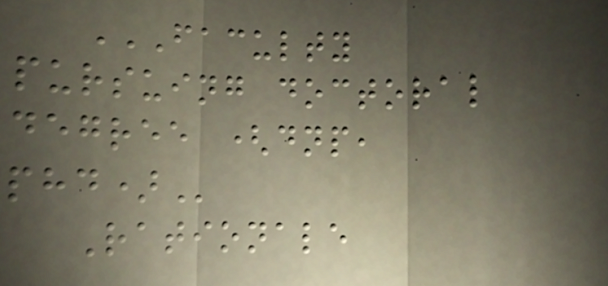FACULTY
PURSUING DOCTORAL
DEGREE (DNP,
PHD)
Rationale
